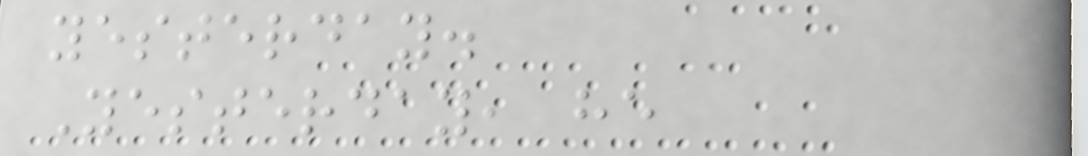yesterday.
Yesterday, he
